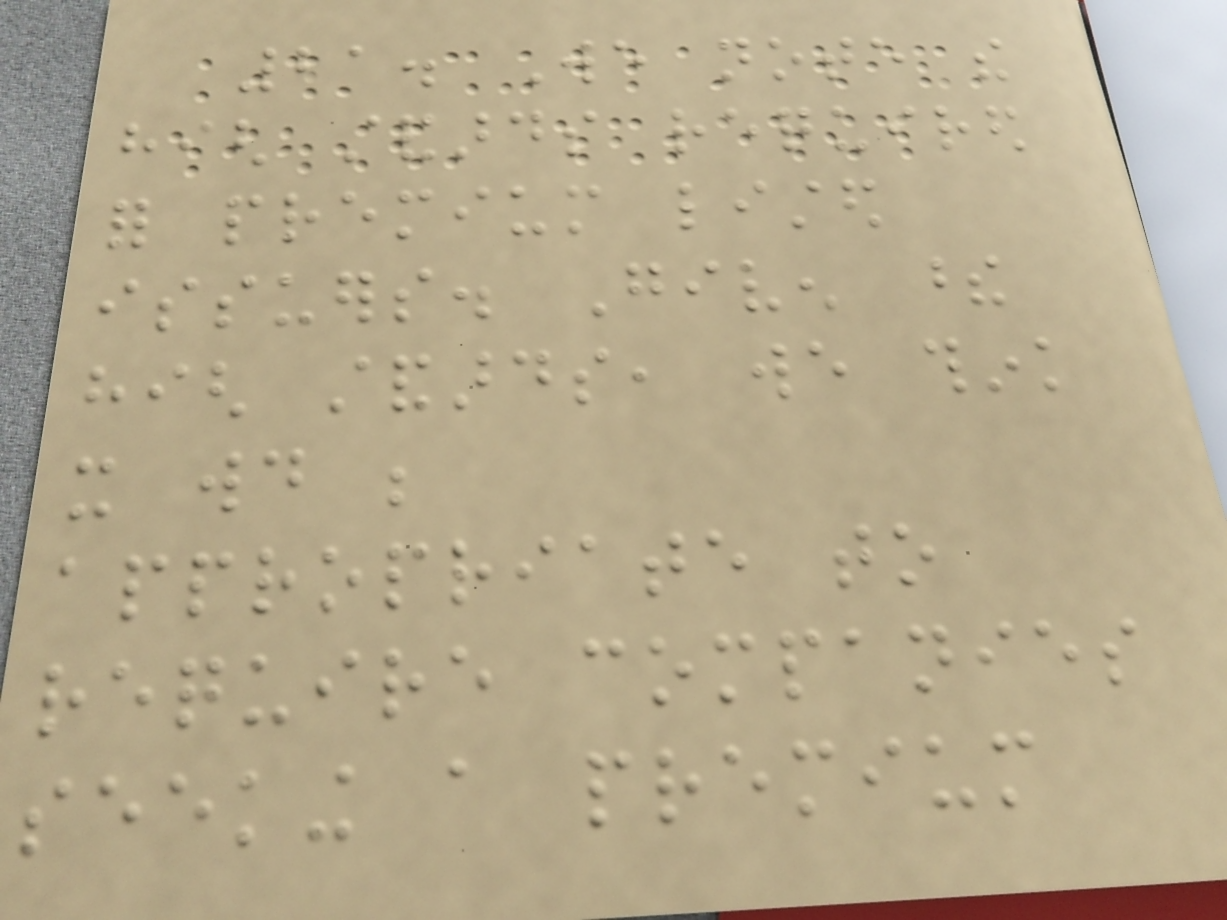21. We note the
high standards required
for premium listed
issuers. Given these
high standards, we think
it would be
appropriate to
require companies
seeking a premium
